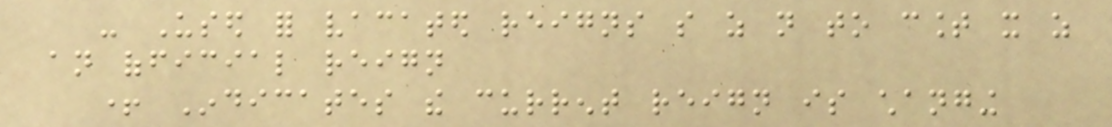- Used for vacated reigns so as not to count it as
an official reign
+ Indicates the current reign is changing
